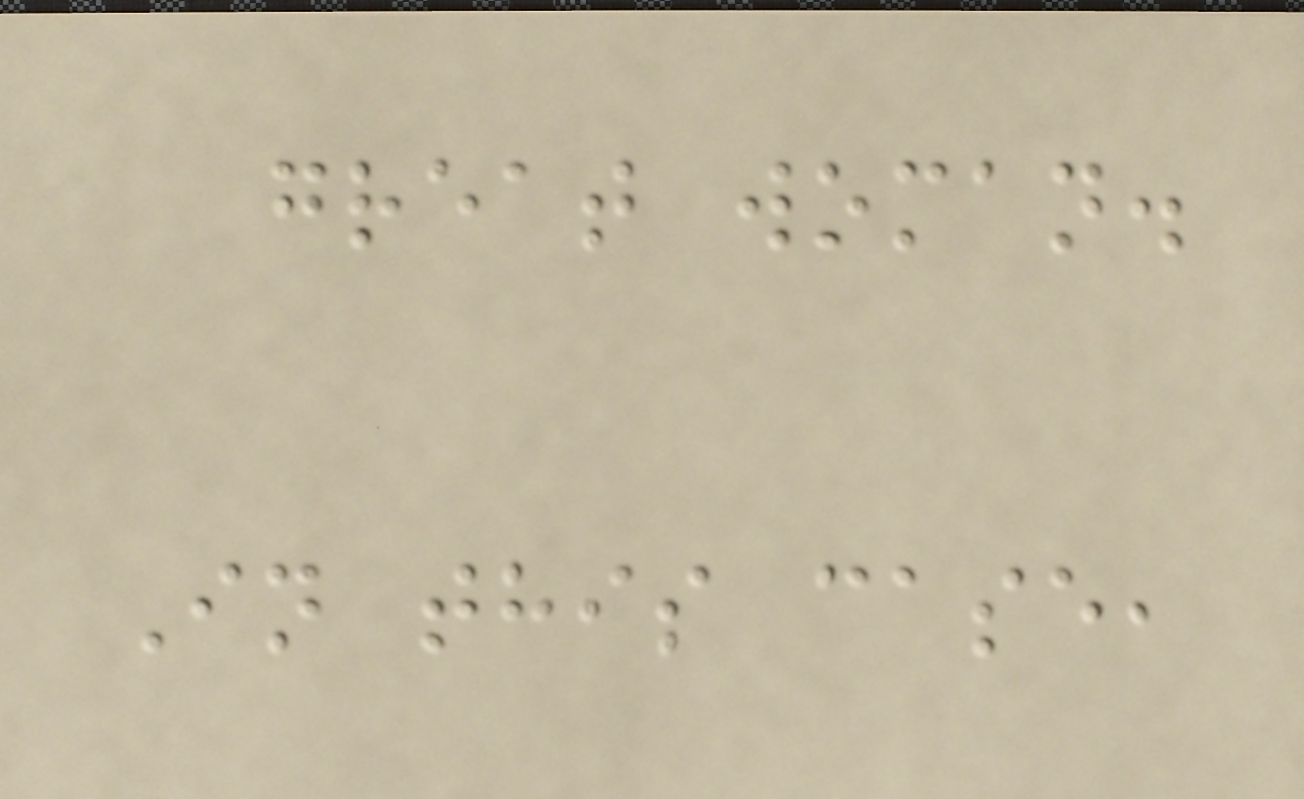great woman.
In this case,
